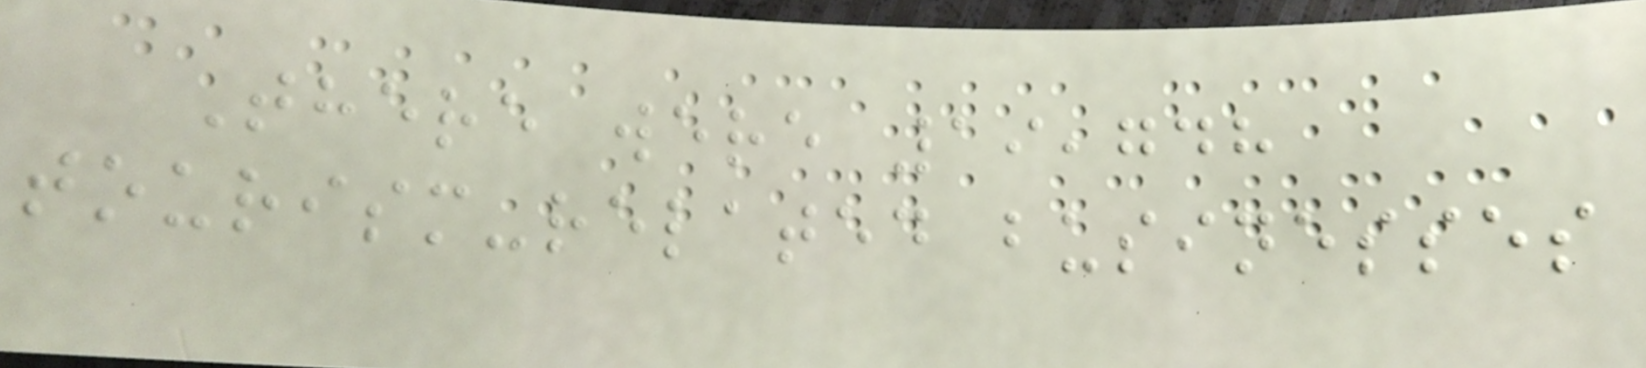There were 19,748
tourism-related businesses
